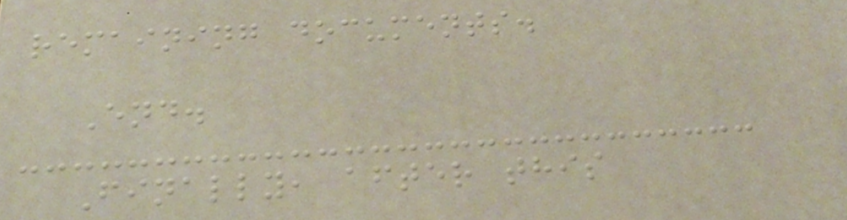remaining documents.
End.
Finally, after this
